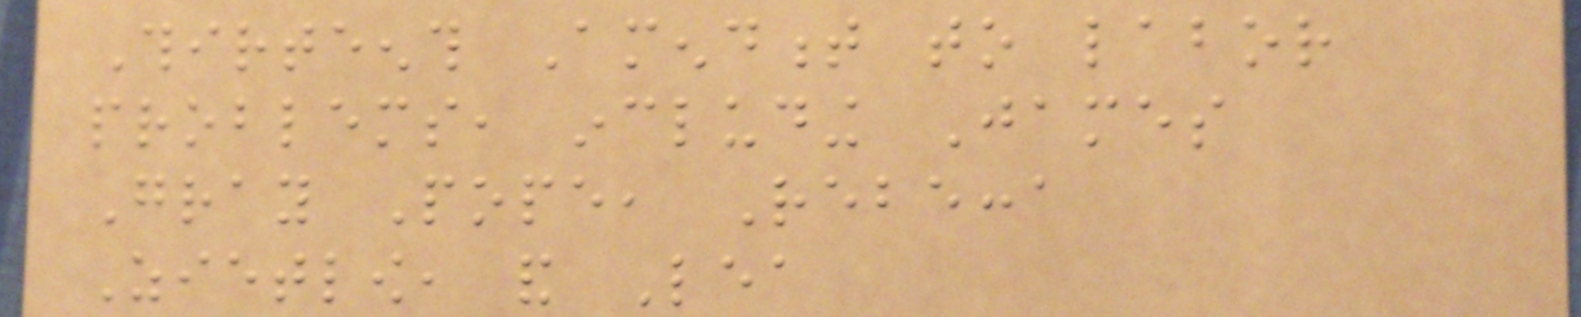Thirteenth Amendment to labor
problems, including James
Gray Pope, Rebecca
Zietlow, and Lea
